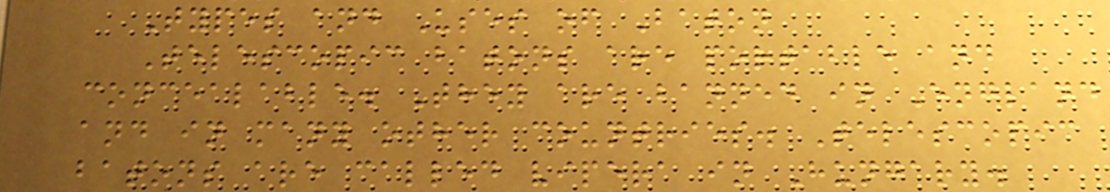Types and Uses of Baton
Telescopic batons are portable and
concealable. They are banned in England
and in many other countries. Telescopic
batons are called vipera in Hungary.
